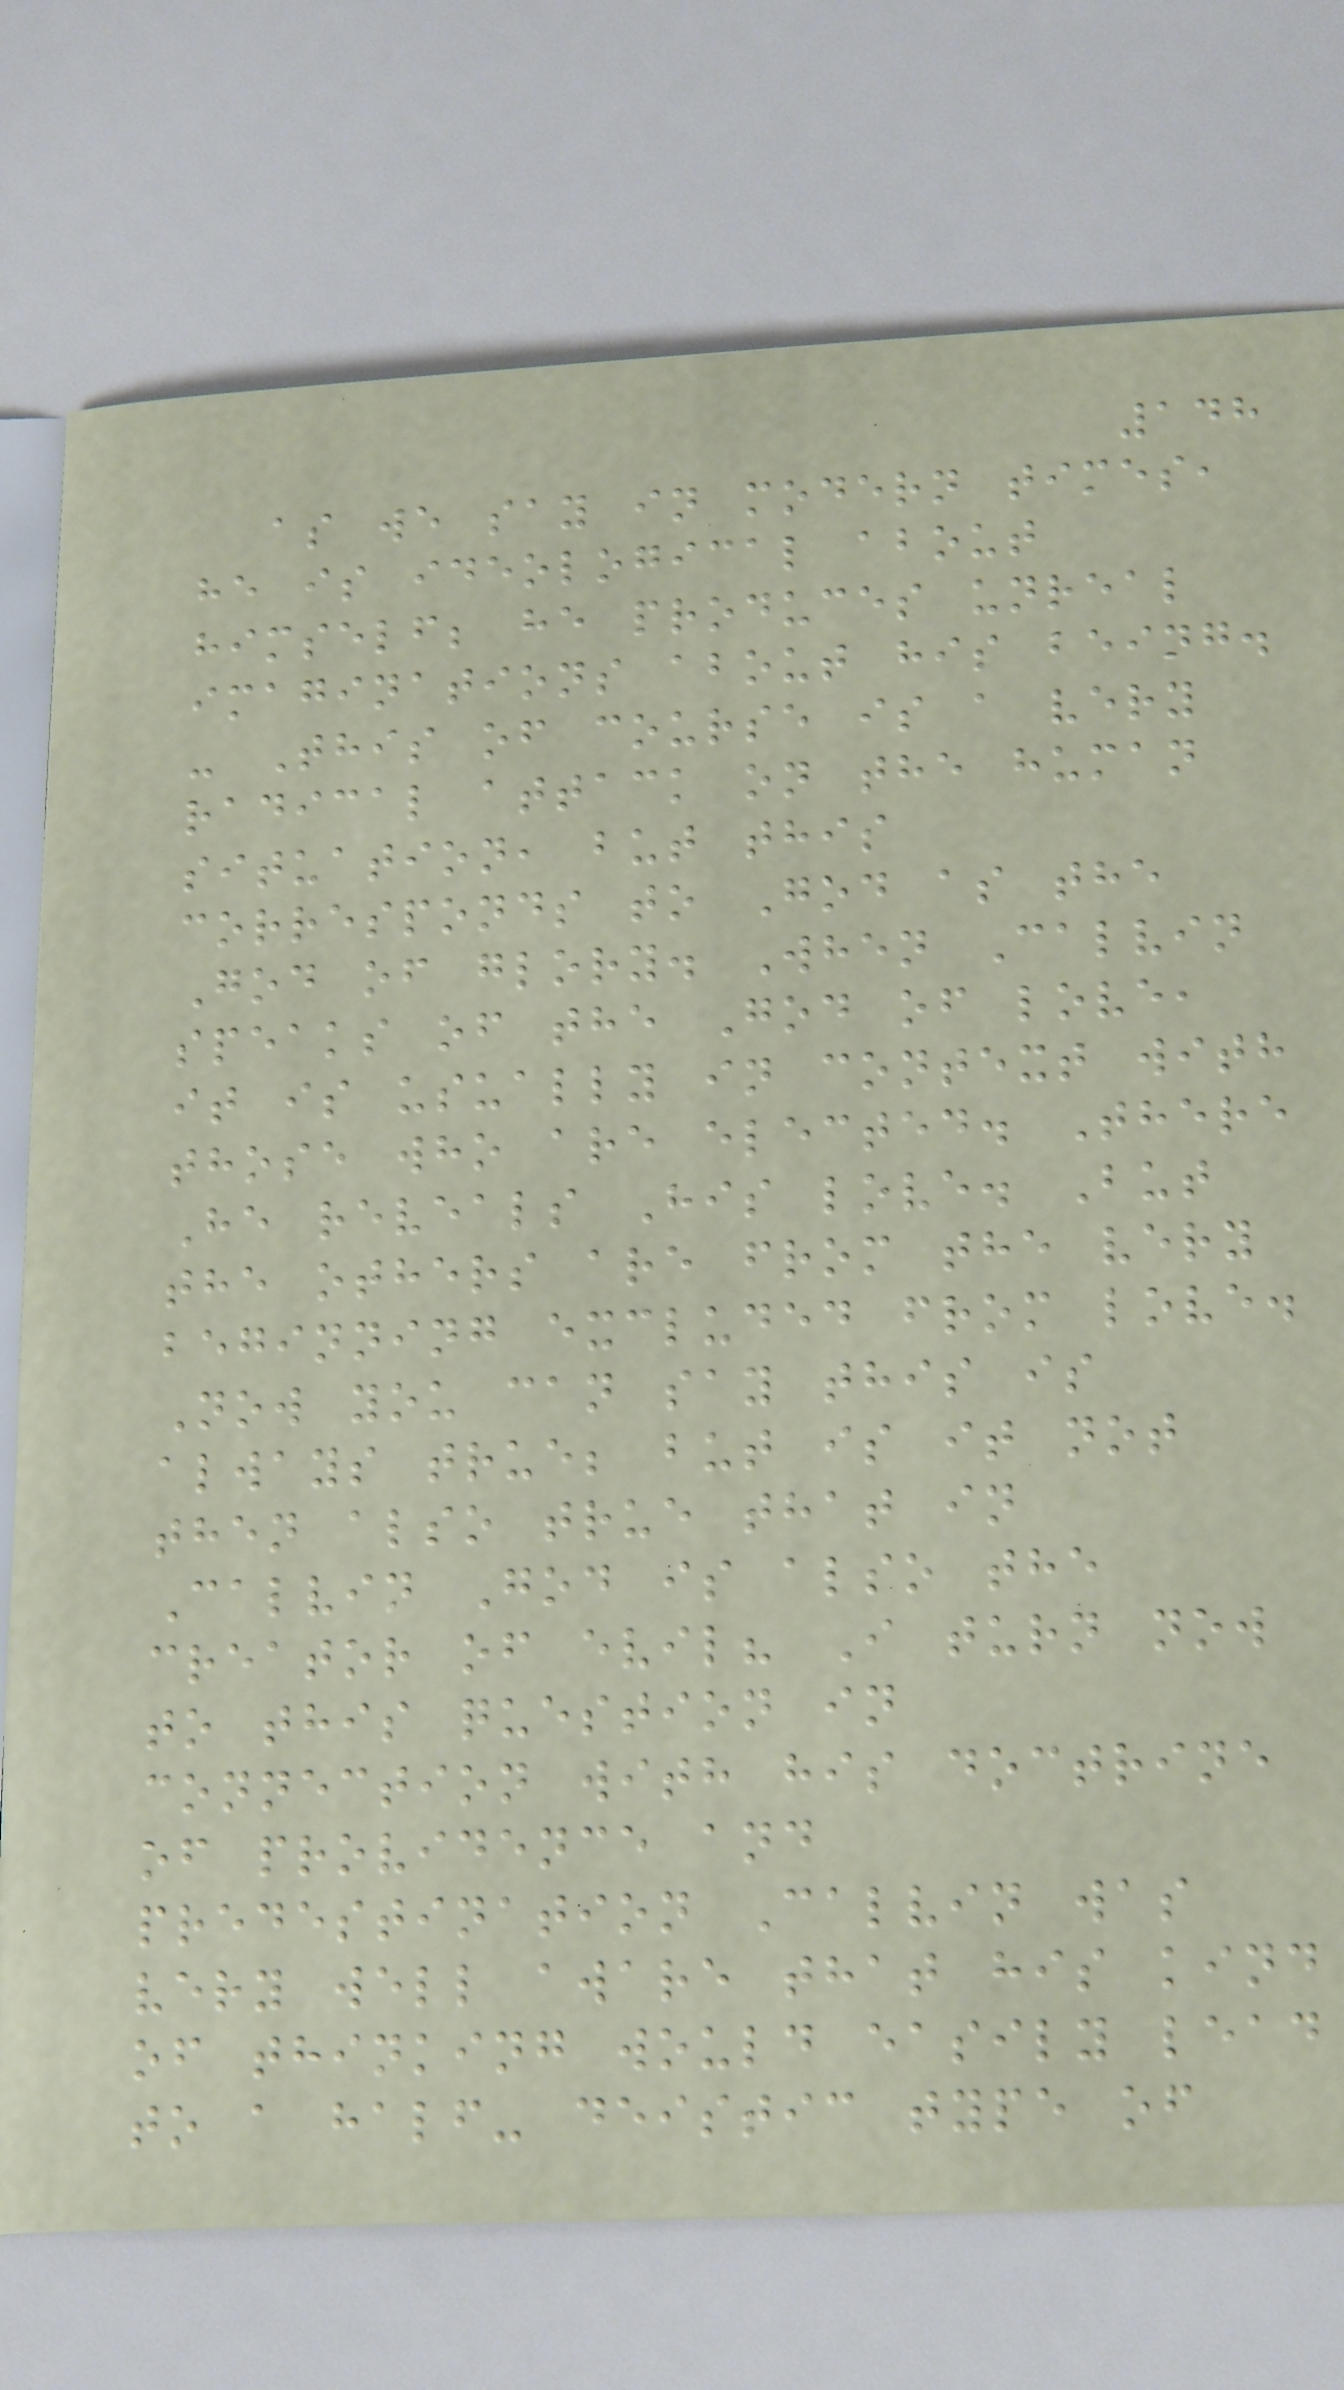148
as we say in modern times,
he is ideological about
himself; he produces unreal
imaginations about his being.
- This of course is a very
radical attack on the human
situation, but this
corresponds to God as the
God of glory. When Calvin
speaks of the God of love,
it is usually in context with
those who are elected. There
He reveals His love. But
the others are from the very
beginning excluded from love.
Now you can say this is
always true; but is it not
then also true that in
Calvin God is also the
creator of evil? I turn now
to this question in
connection with his doctrine
of providence and
predestination Calvin was
very well aware that his kind
of thinking would easily lead
to a half- deistic type of
